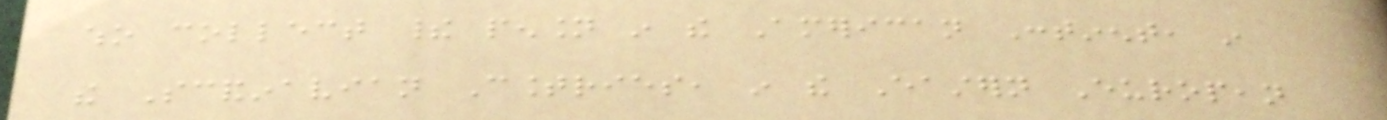who collect their pension in the American Continent, in
the Scandinavian Countries, in the Eastern European
